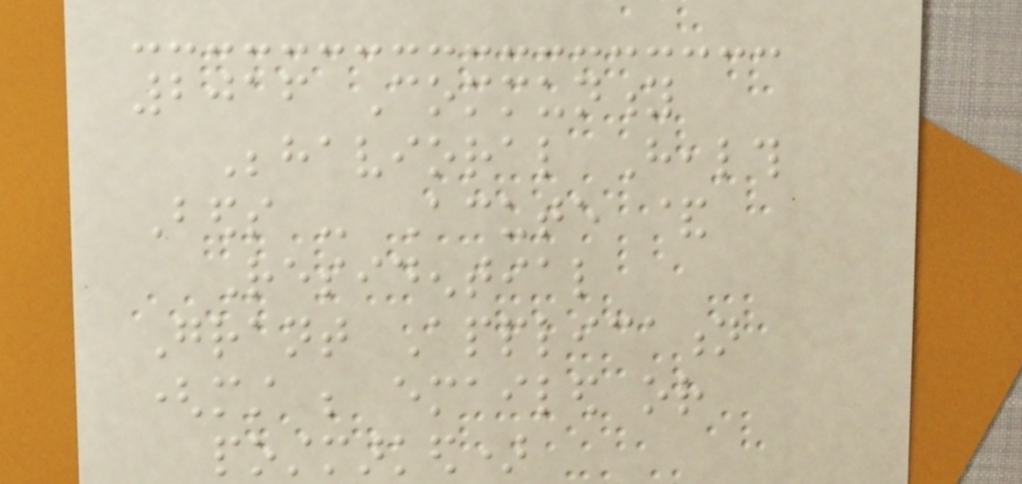2016 Community
Behavioral Health
Beds - Acute &
Residential
Grant Application
(must be emailed or
postmarked)
